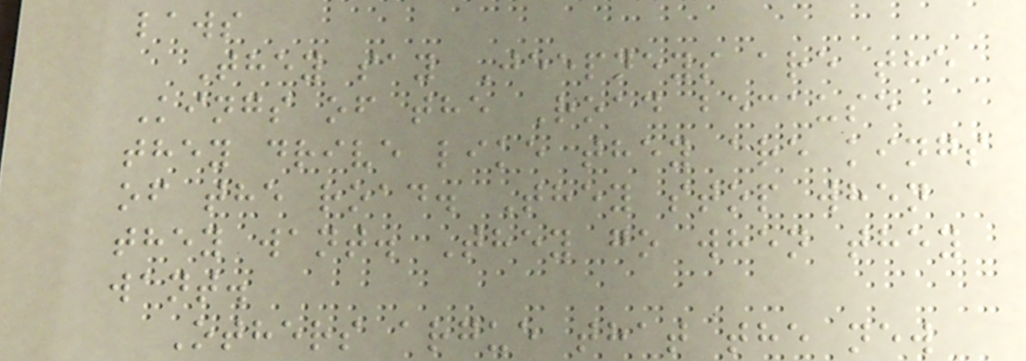laws
They say Jeepneys are the
Kings of the Road because
they drive like they are kings
of the road. They stop when
they want. They go when they
want.
Others argue that the new
